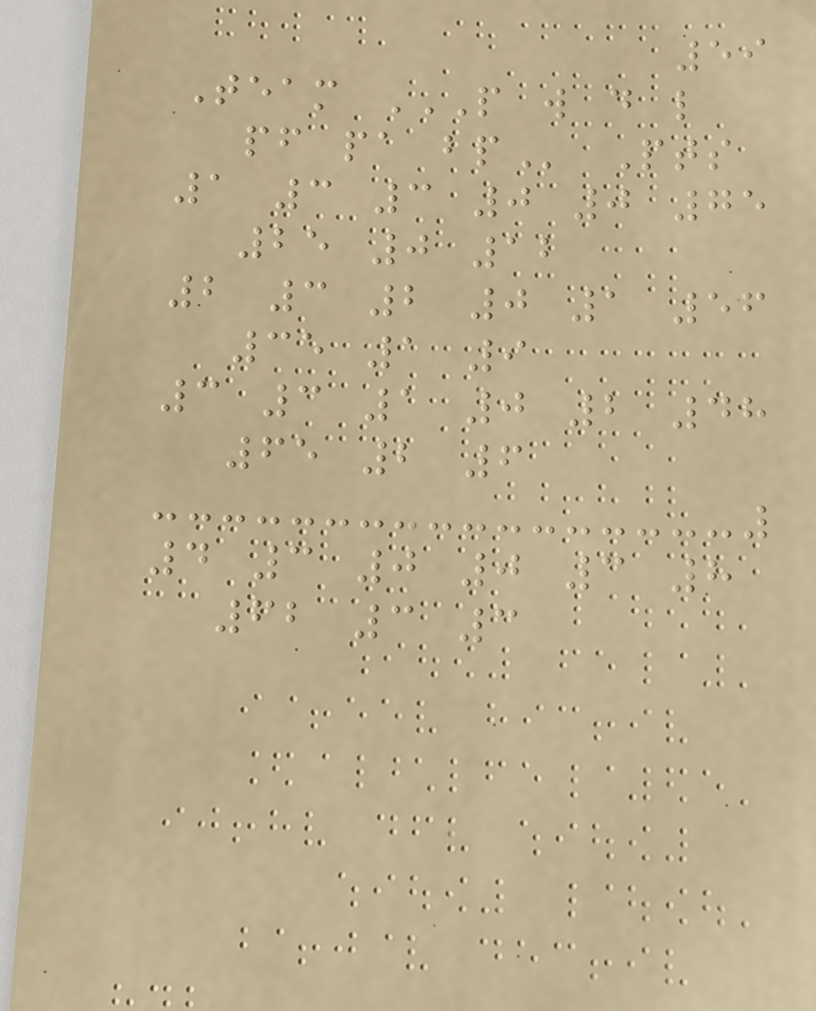59
Team P W D L
PF PA BP Pts
1 3 3 0 0 75
25 0 12
2 3 2 0 1 56
35 1 9
3 3 1 0 2 48
65 2 6
4 3 0 0 3 8
62 3 3
